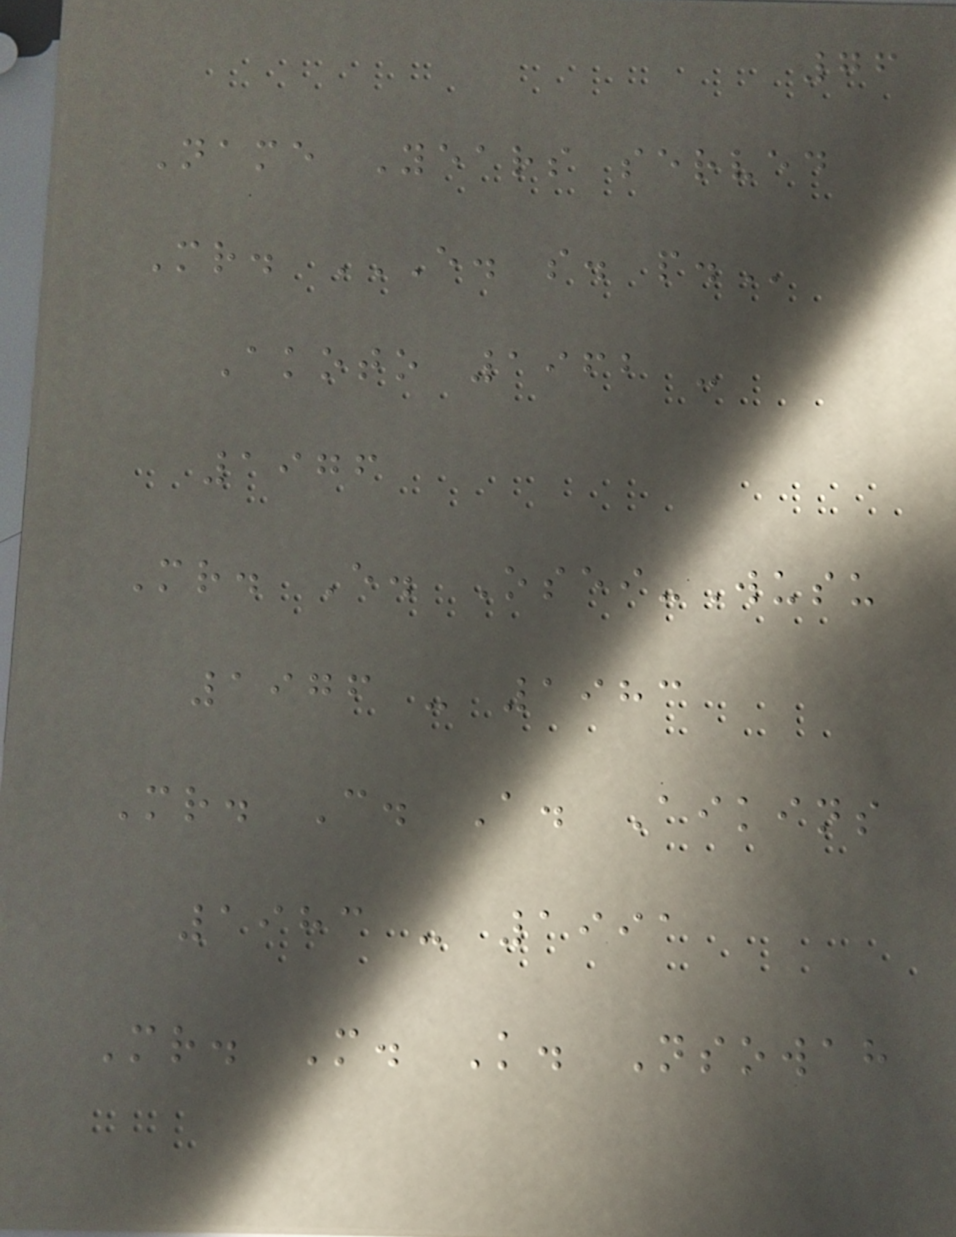76
Name Years served
Mr. E. S. P.
Akoto 1962 -
1976
Mr. E. Osei-Wusu
1976 - 1983
Mr. C. A. Aikins
1983 - 1991
Mr. M. K. Nsowah
